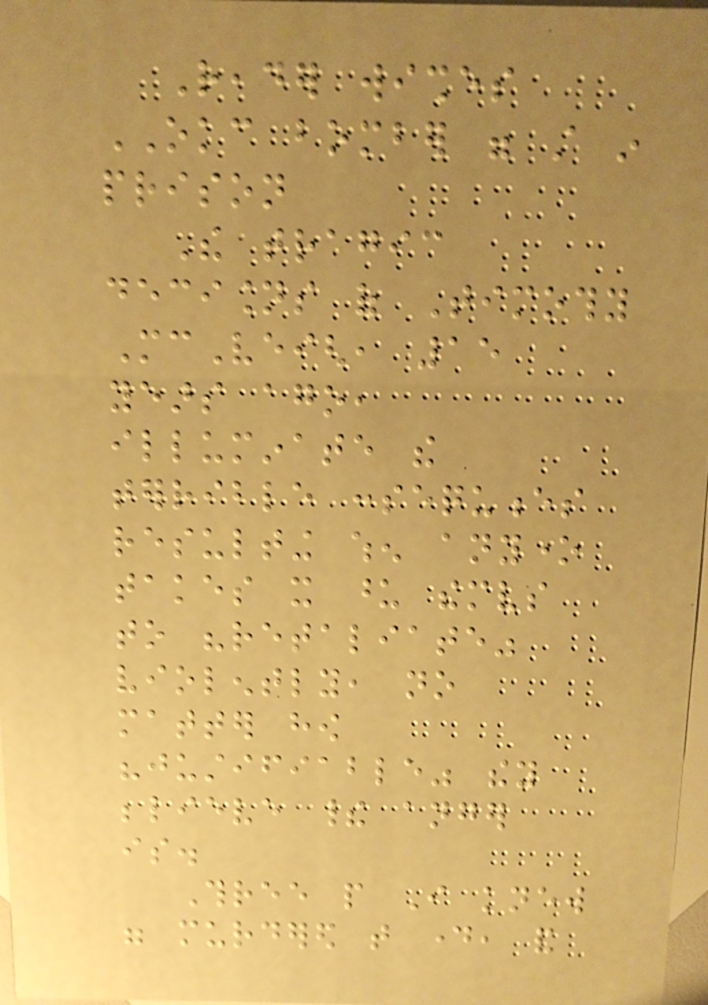Reader wishes
OKC bomber were still in
prison
The tragic
decisions of Timothy
McVeigh, 15
years ago,
illuminate the
terrible consequences
resulting when anyone
takes it upon themselves
to "retaliate"
violently, no
matter how
"justifiable" they
believe their anger
is.
Three people I knew
were murdered that day, and
